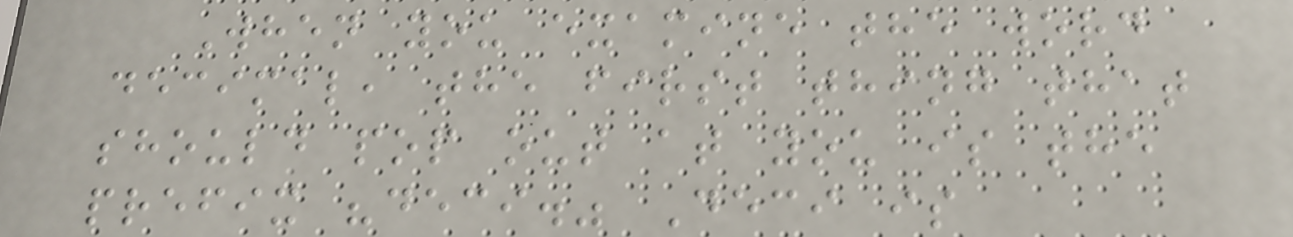When you examine the word
decimal, the first thing that
should pop out at you is the
prefix "deci." Deci is
